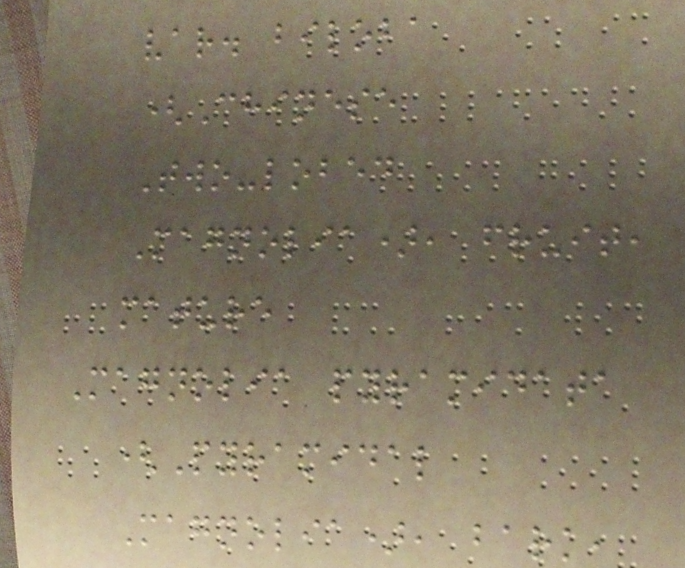var. biloba
(Chinese
Two-lobed
Magnolia), fruit,
mature
Magnolia pyramidata
(Pyramidal
Magnolia), bark,
